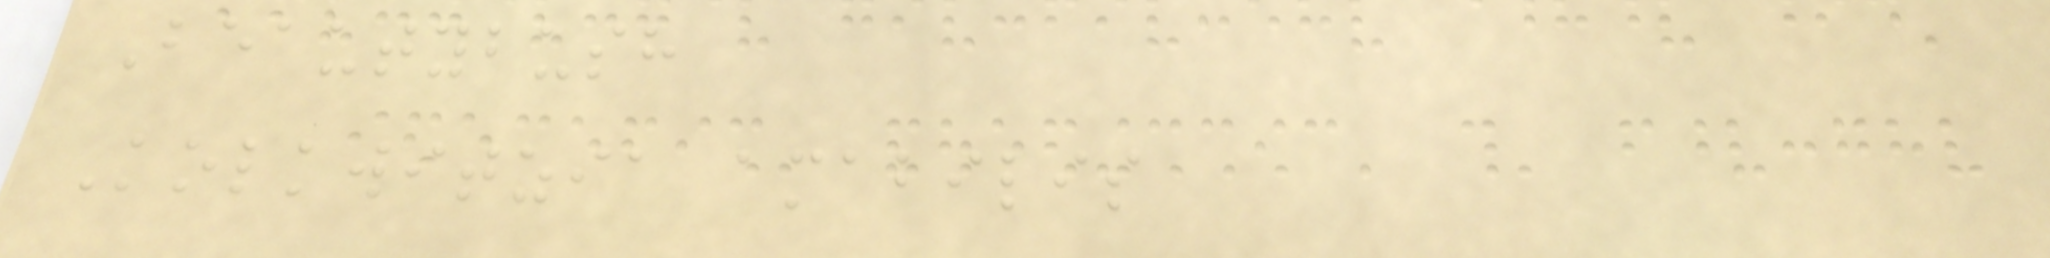Beautybush
Kolkwitzia amabilis
